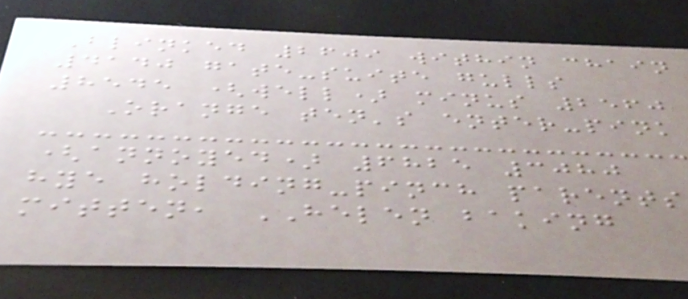Blinked 2609 within chain
4140 gate-suite gulls
8545 (well) minus 2560
Orange ten's enter-pink
(annoyed) 6825 3080
hye holding-pinch parents
mitten, HELEN baking
